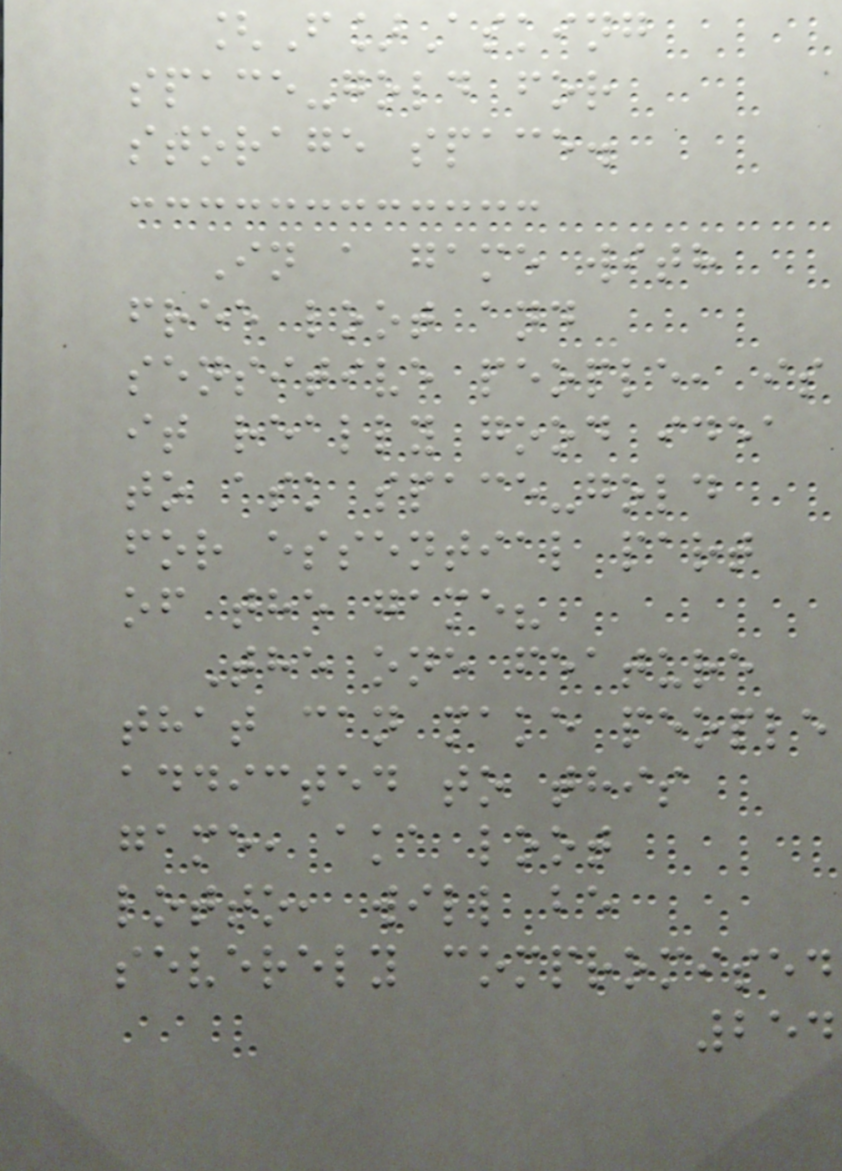[F]Asking
space-gold for
storage space.
In a game with
free loot and
sensitive people, is
it really good idea
to ask space-gold
for essential part
of the game?
The one feature
that can make people
addicted to this
game, aka loot
lotto, will be
severely compromised
254
